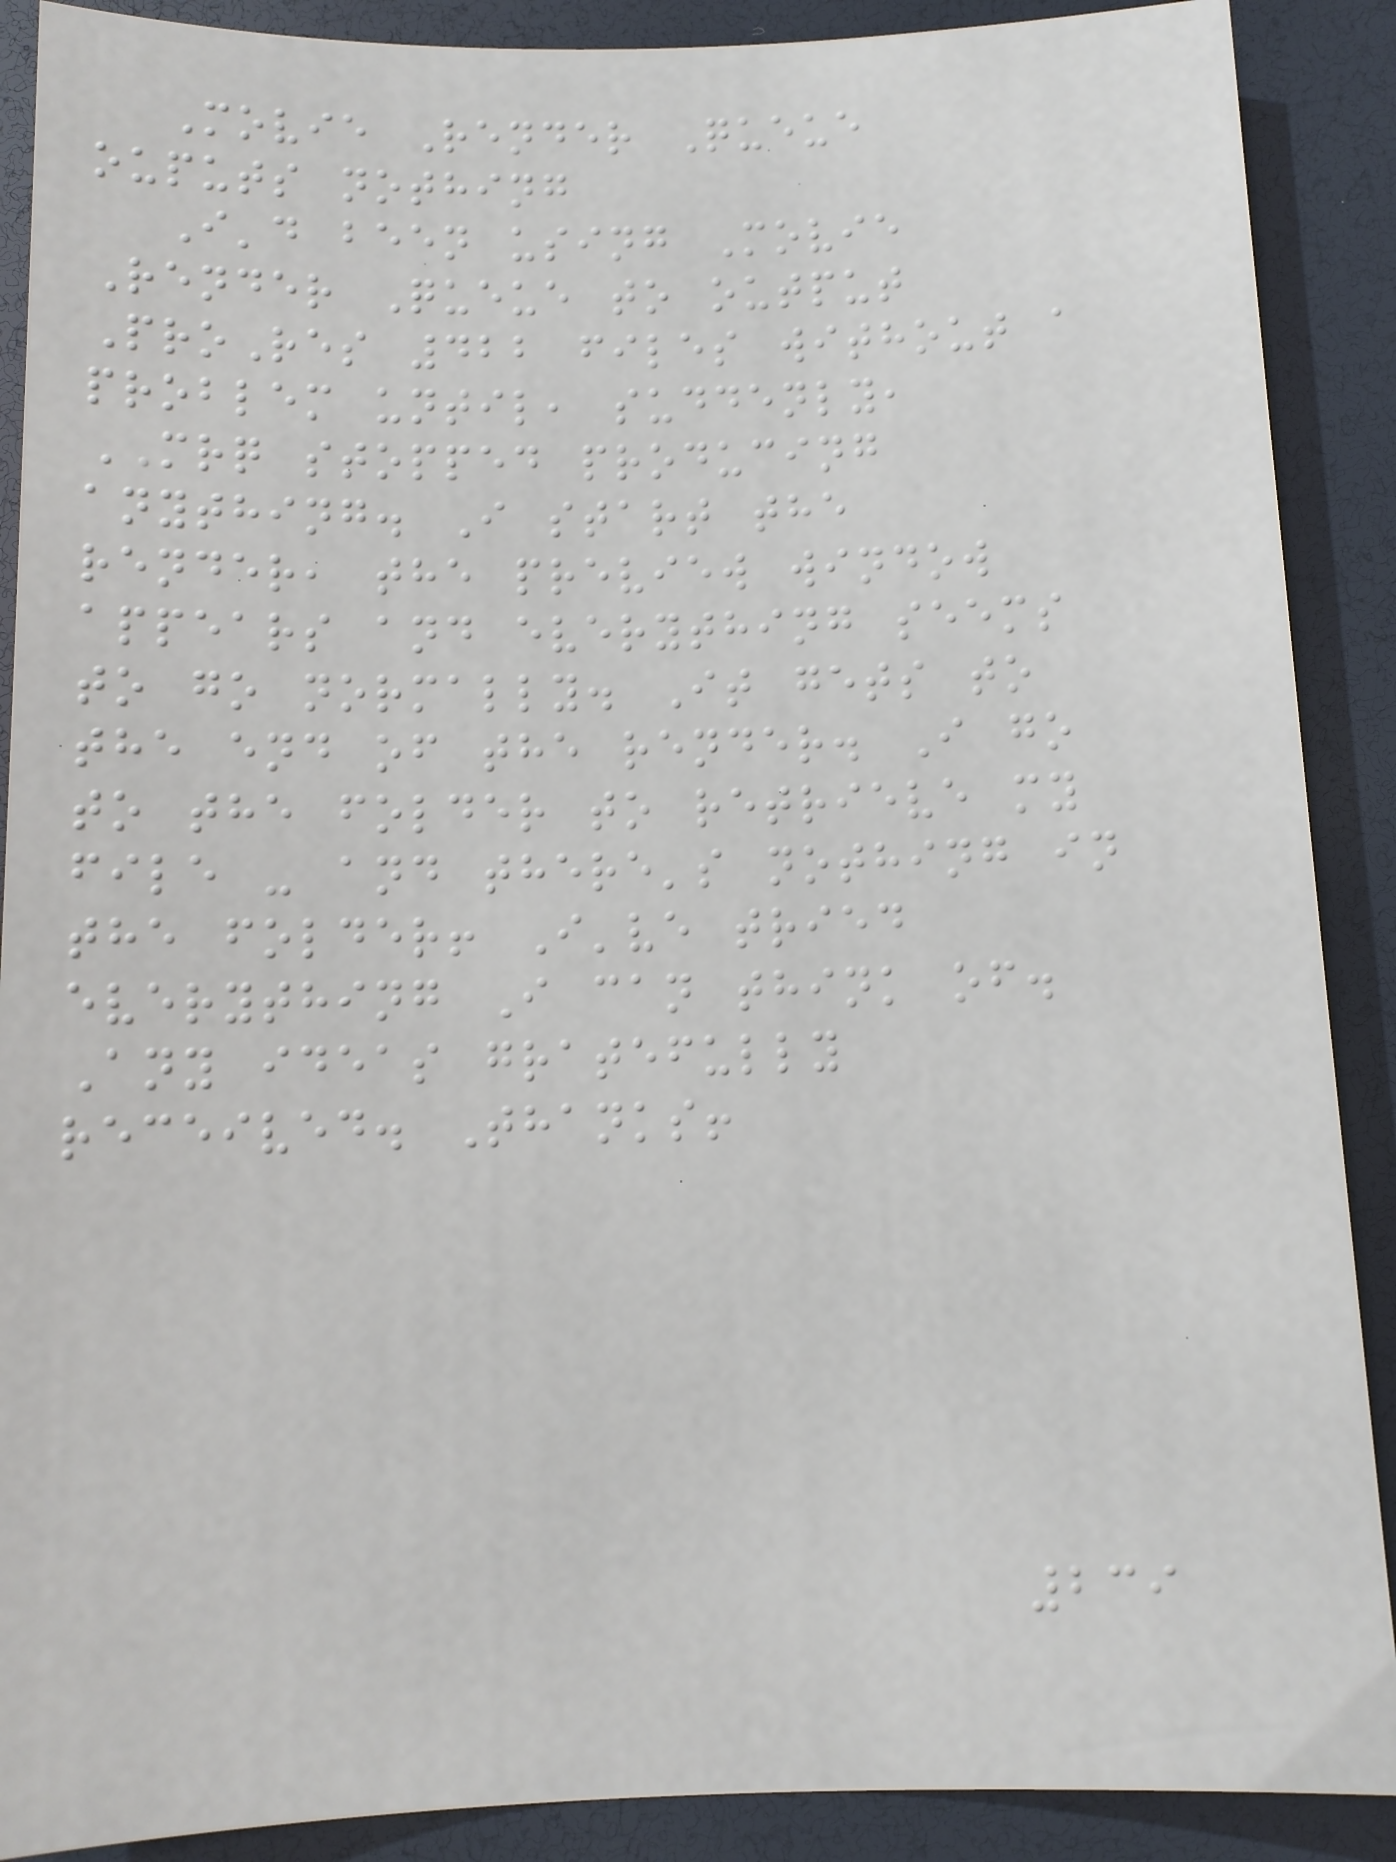Movie Render Queue
ouputs nothing
I'd been using Movie
Render Queue to output
ProRes 422 files without a
problem until, suddenly,
MRQ stopped producing
anything. I start the
render, the preview window
appears and everything seems
to go normally. It gets to
the end of the render. I go
to the folder to retrieve my
file - and there's nothing in
the folder! I've tried
everything I can think of.
Any ideas gratefully
received. Thanks!
239
